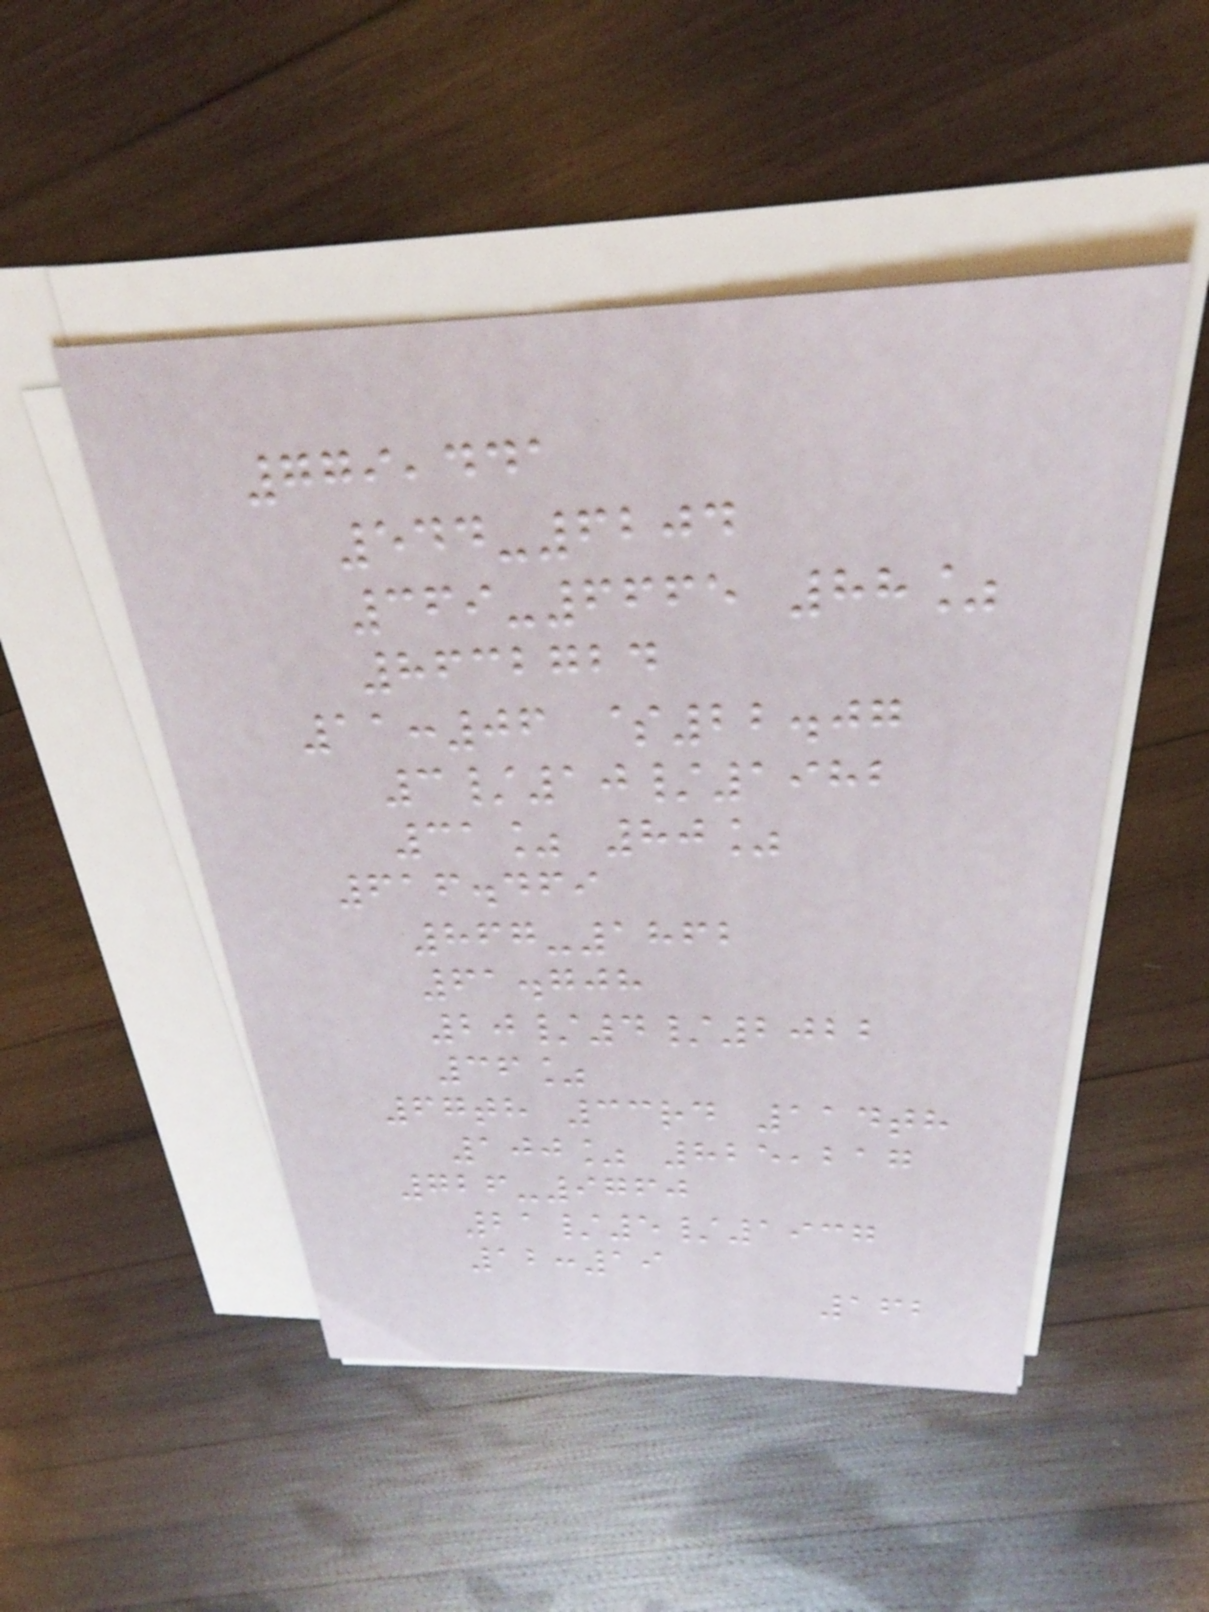779,441
544-6204
369-6665 88%
8632724
11:06 $22.07
3/10/1982
31% 80%
616.469
867-1862
61.708
20/4/2022
36%
67th 33rd 114th
100% 825,217
726-9760
21/5/1937
12:19
162
